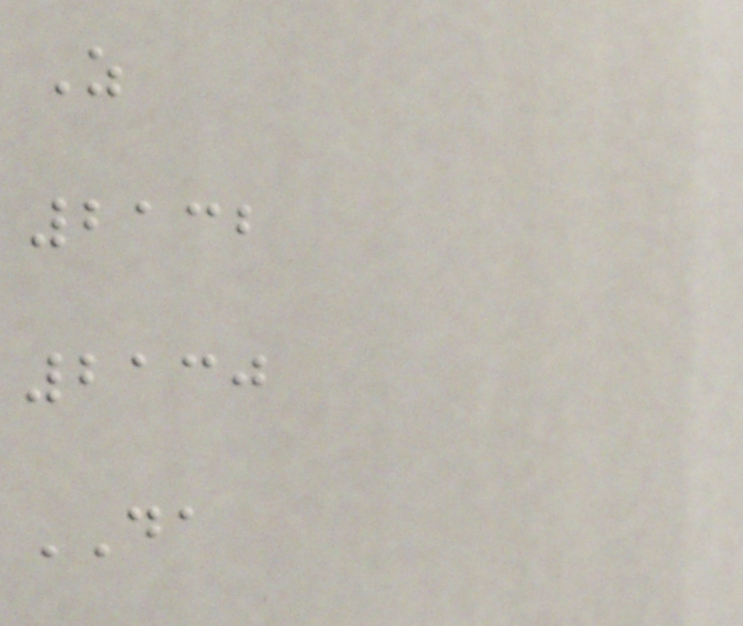Z
2132
2130
DA
